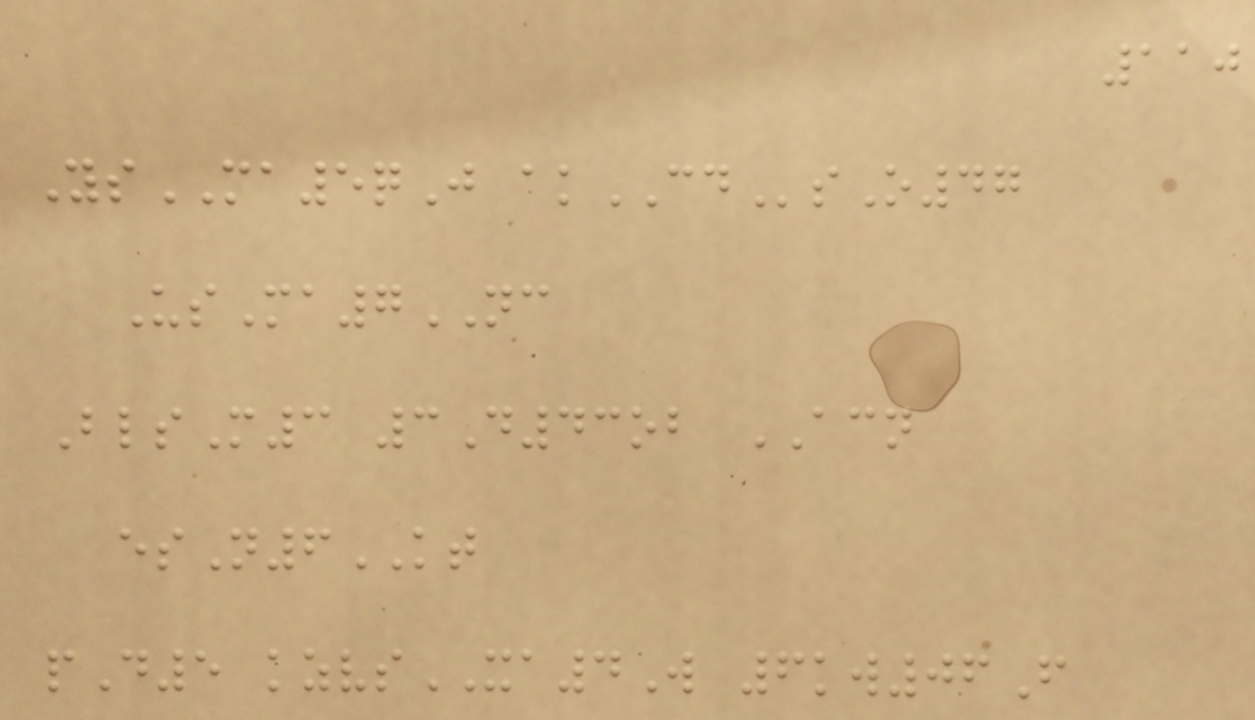110
YsMA5qJ akCDsO47
UsMa7NC
BlsM3 3D43ob ACN
esN6KT
pD5 kzvsXA4W 6kw06F
